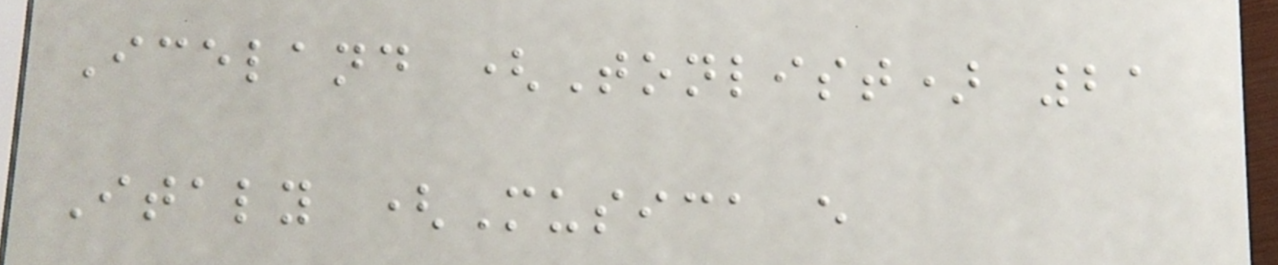Iceland (Tonlist) 21
Italy (Musica e
